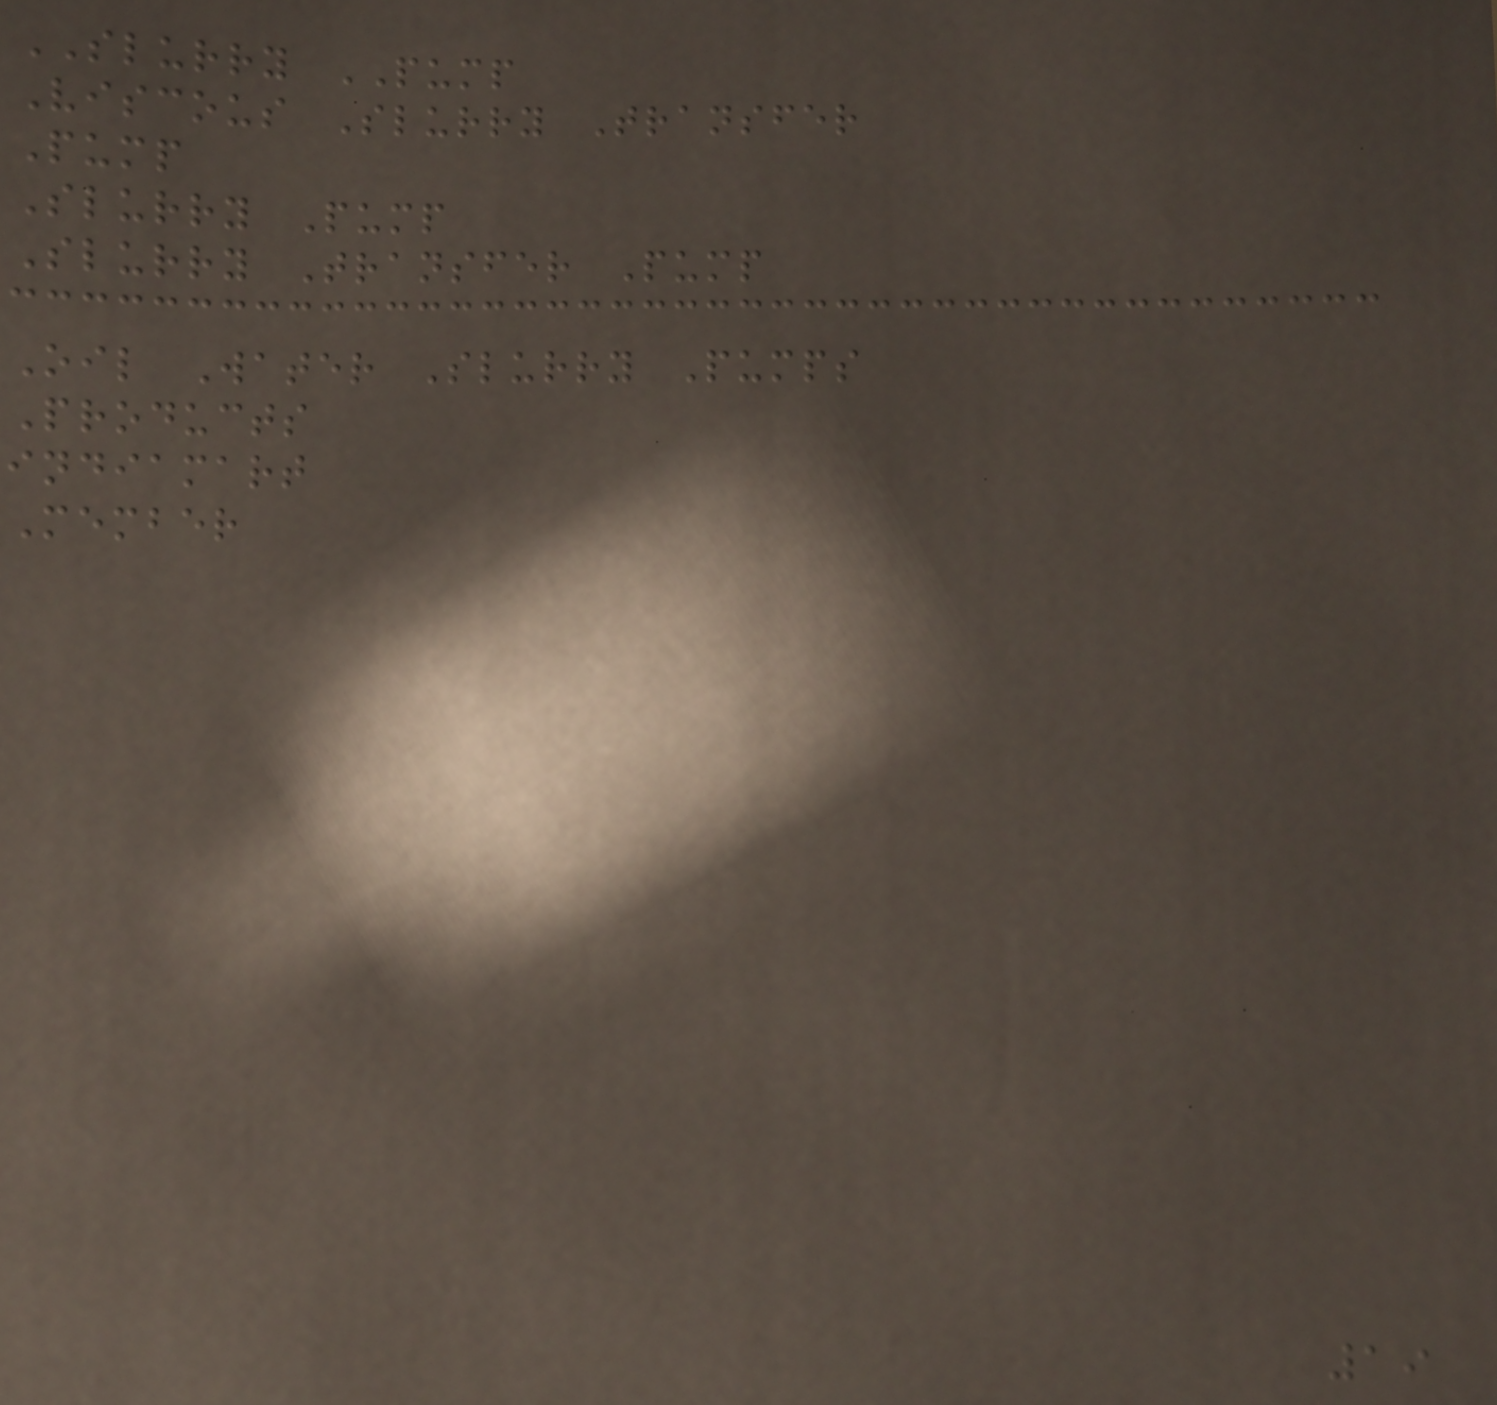SLURRY PUMP
Viscous Slurry Transfer
Pump
Slurry Pump
Slurry Transfer Pump
Oil Water Slurry Pumps
Products
indiamart
Member
19
